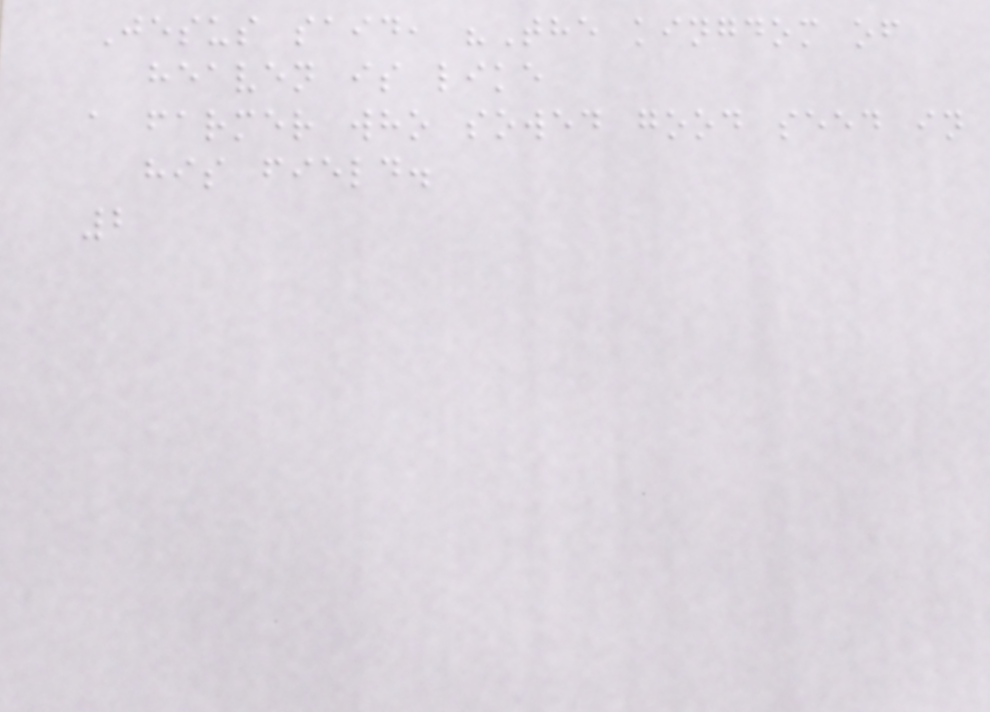Jesus said, "The kingdom of
heaven is like
a farmer who sowed good seed in
his field.
2
